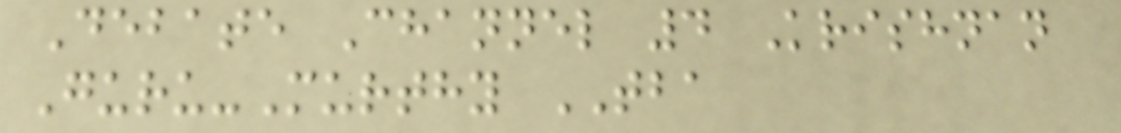Debate Channel 4 Krishnan
Guru-Murthy TBA
